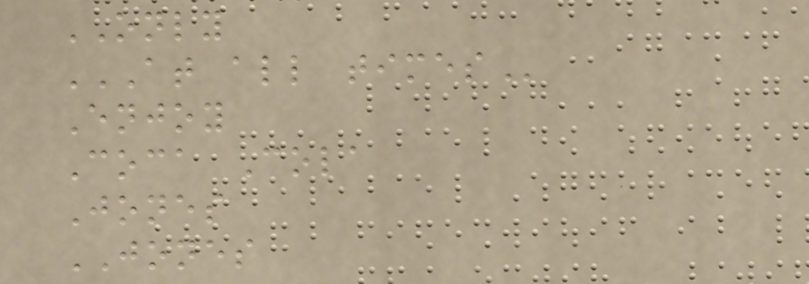ONLY
AT ALL TIMES
Enjoy
Coca Cola
Jones
JONES
